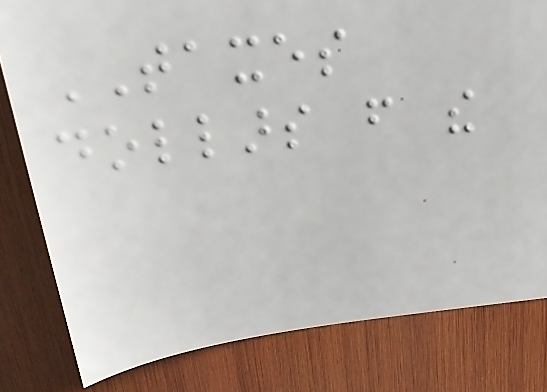TAXES
dollars from the
